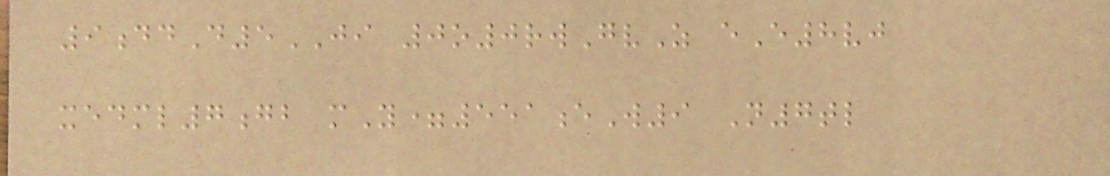9ddD5JI 0o0rwGvZ eE8vj
xedml7gb mY=551eW9 N7tl
